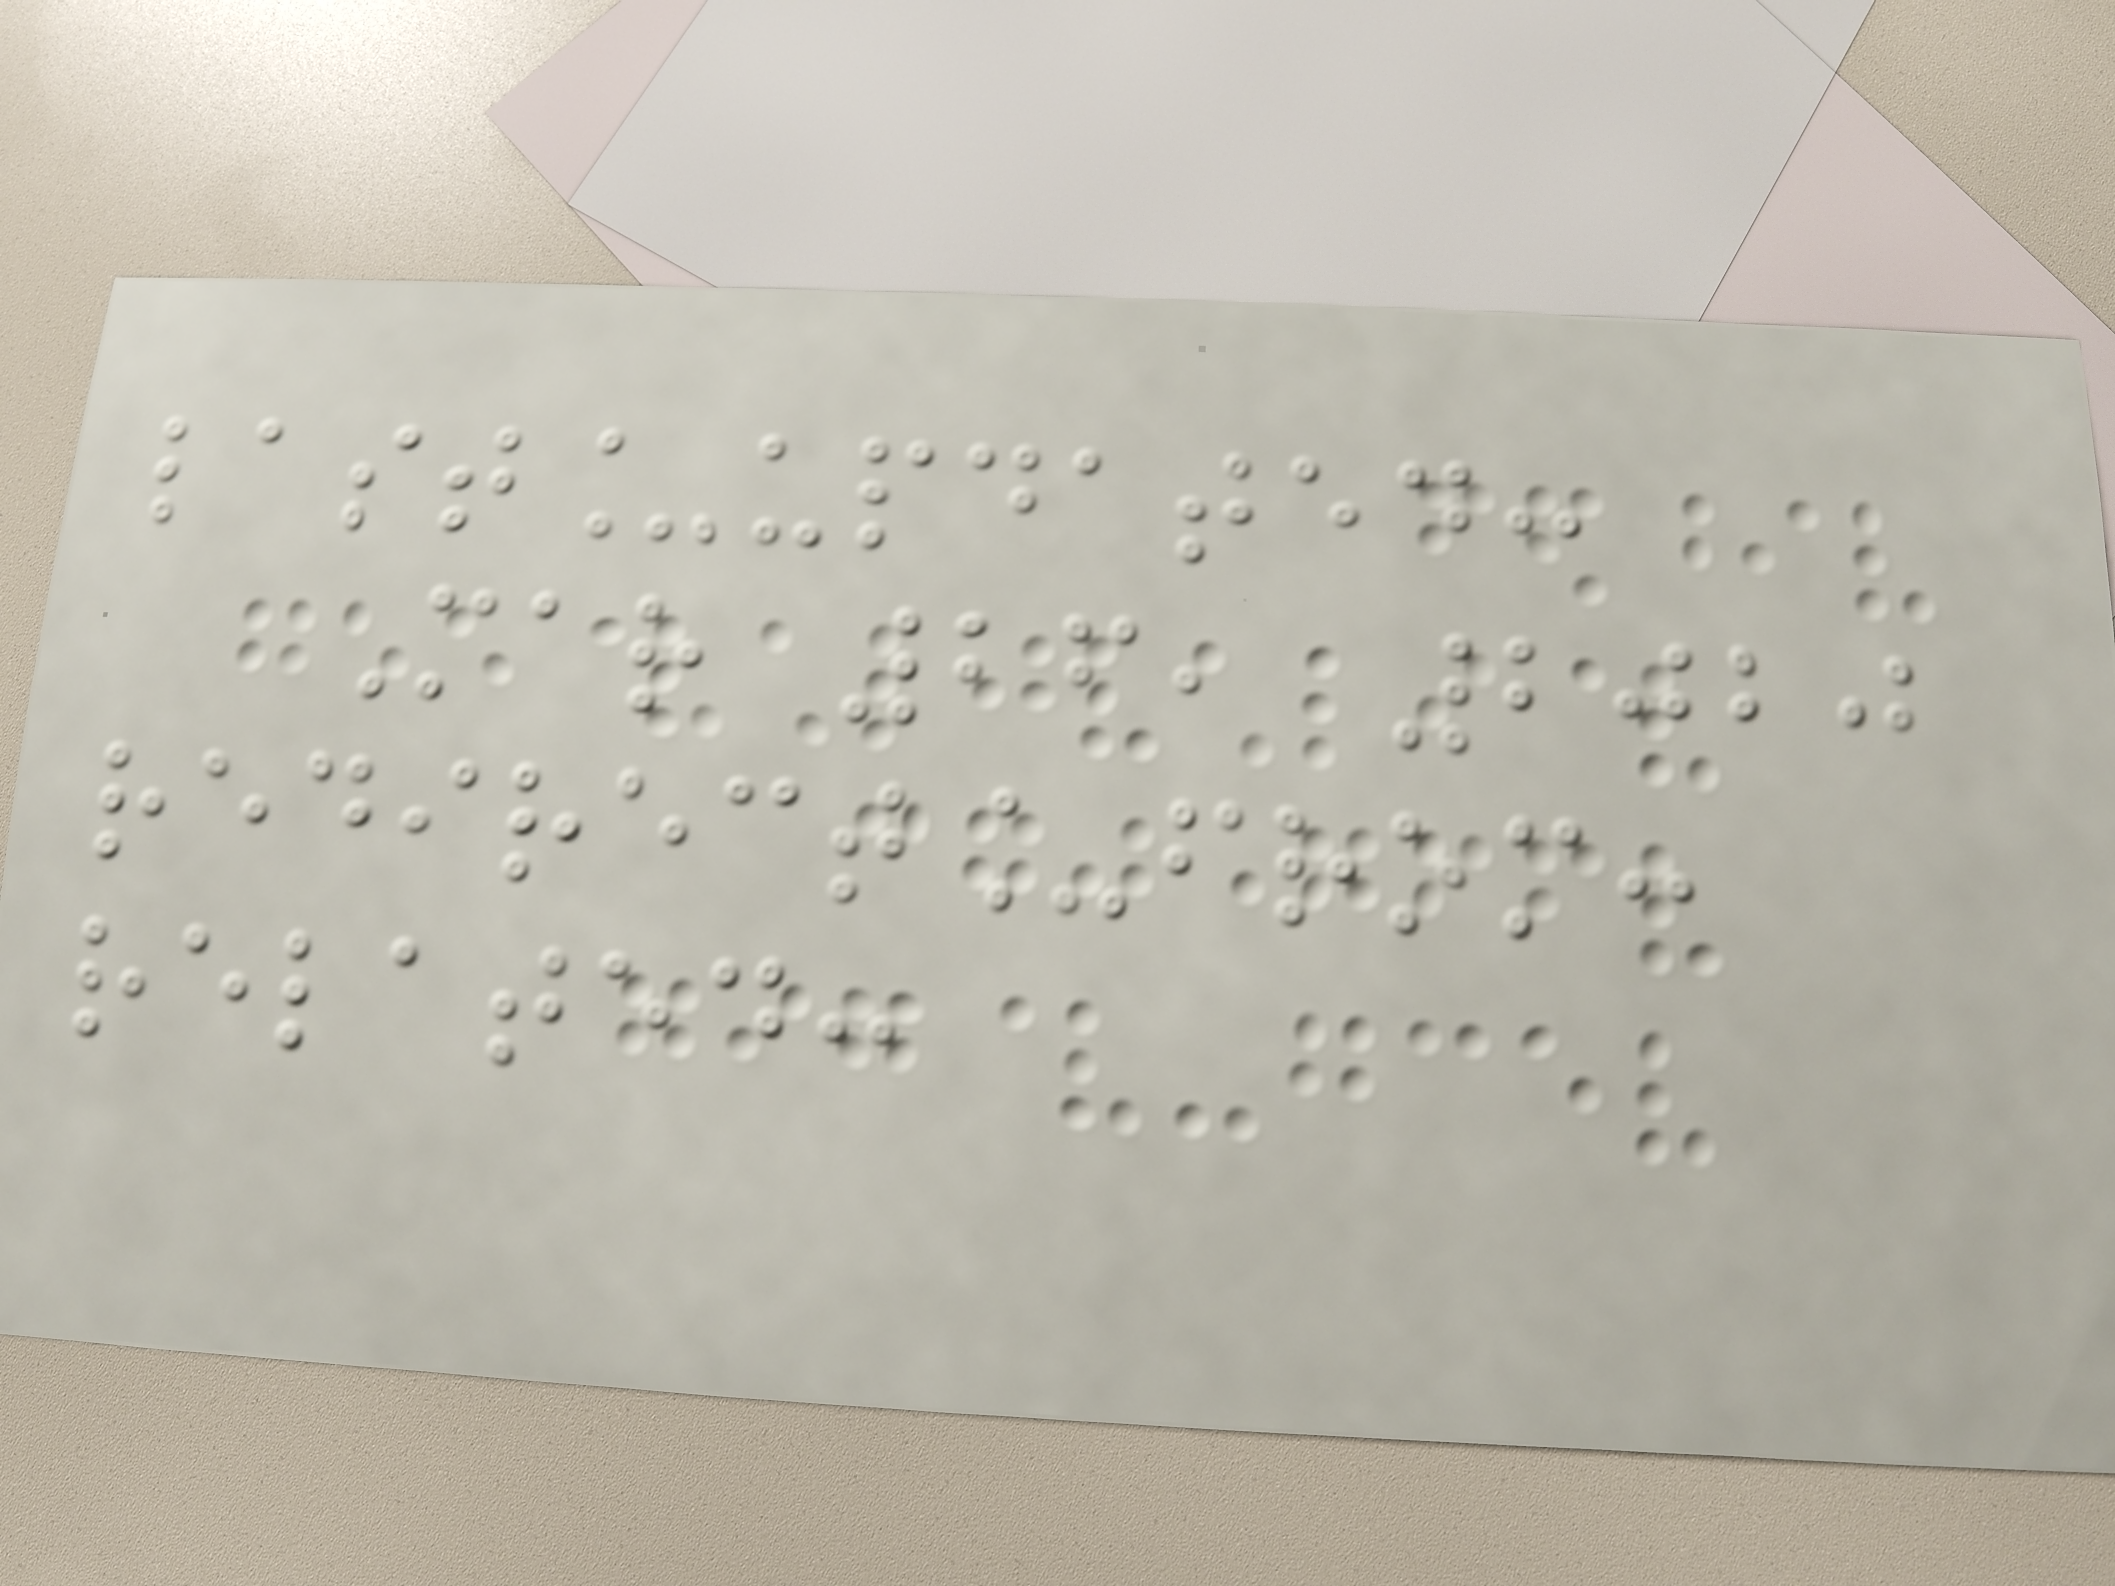last_updated:
Mar 26, 2020
redirect_from:
related:
